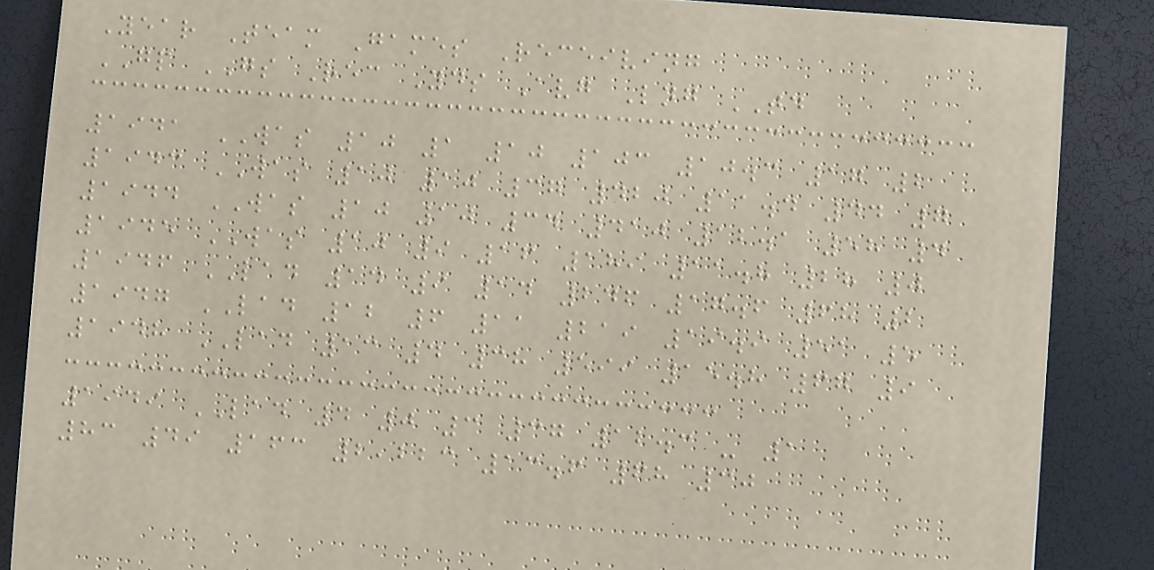Year Team Games Receiving
GP GS Rec Yds Avg Lng TD
1941 WAS 10 1 10 103 10.3 17 2
1943 WAS 10 10 37 420 11.4 44 7
1944 WAS 10 10 34 410 12.1 58 4
1945 WAS 10 9 16 189 11.8 28 0
1946 LAD 14 9 14 246 17.6 68 2
1947 LAD 12 6 11 219 19.9 51 5
1948 LAD 13 4 38 599 15.8 67 9
1949 LAD 4 0 3 37 12.3 - 1
83 49 163 2,223 13.6 68 30
